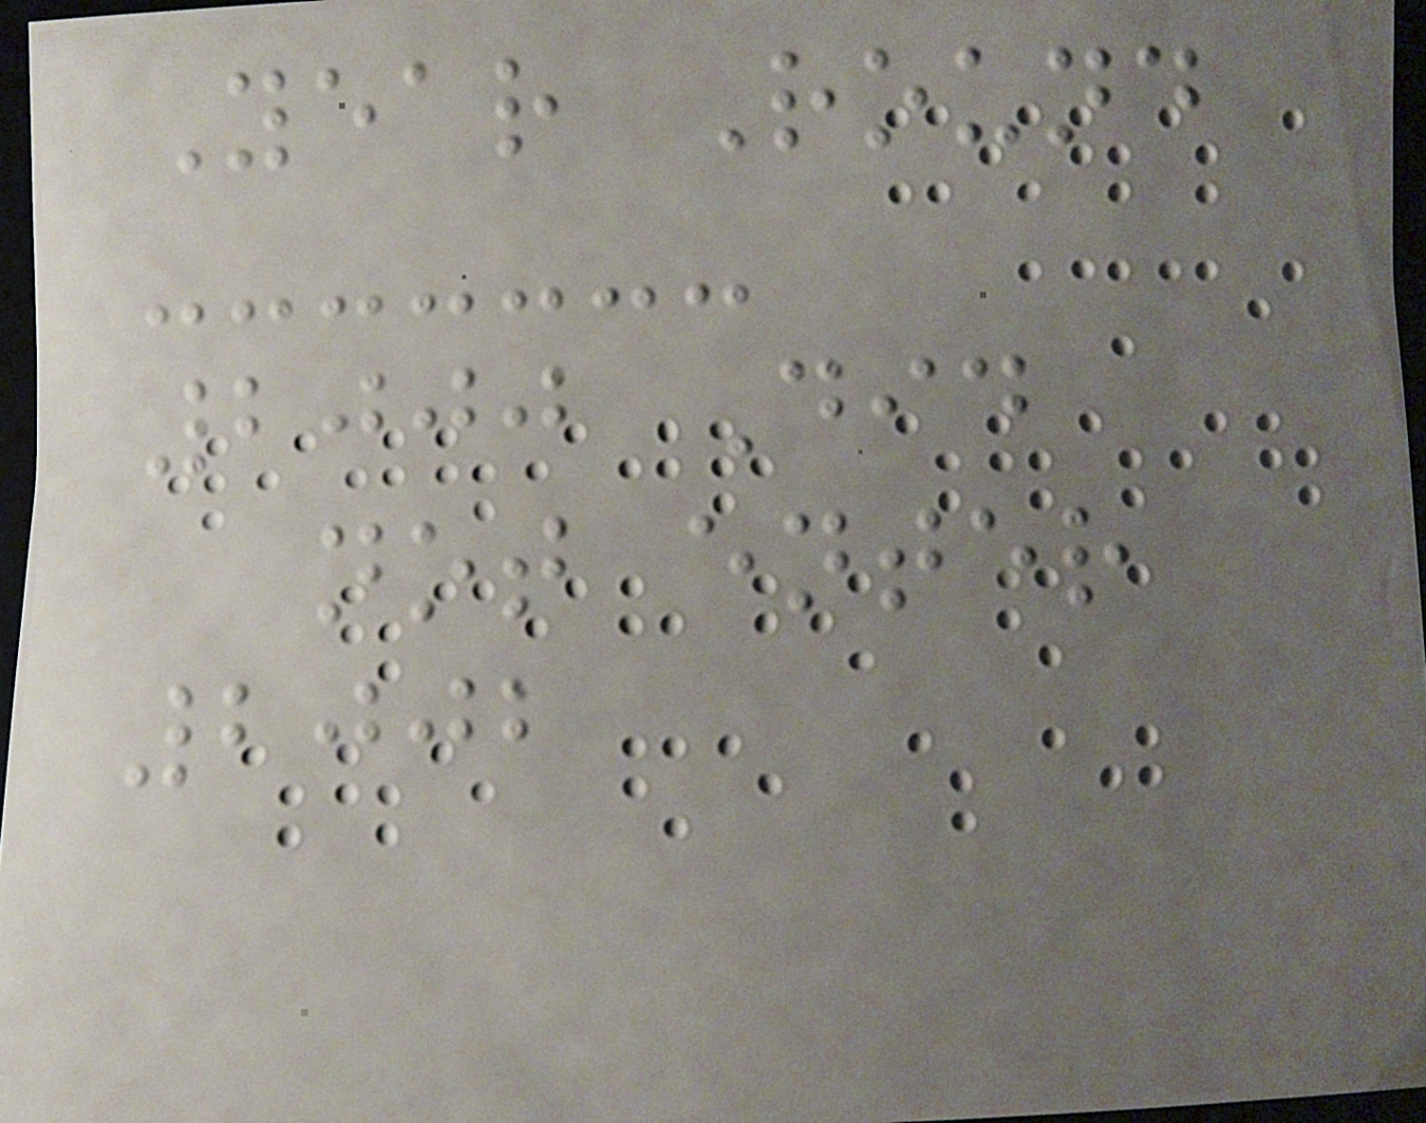Year Round
2000 Did
not enter
2002
